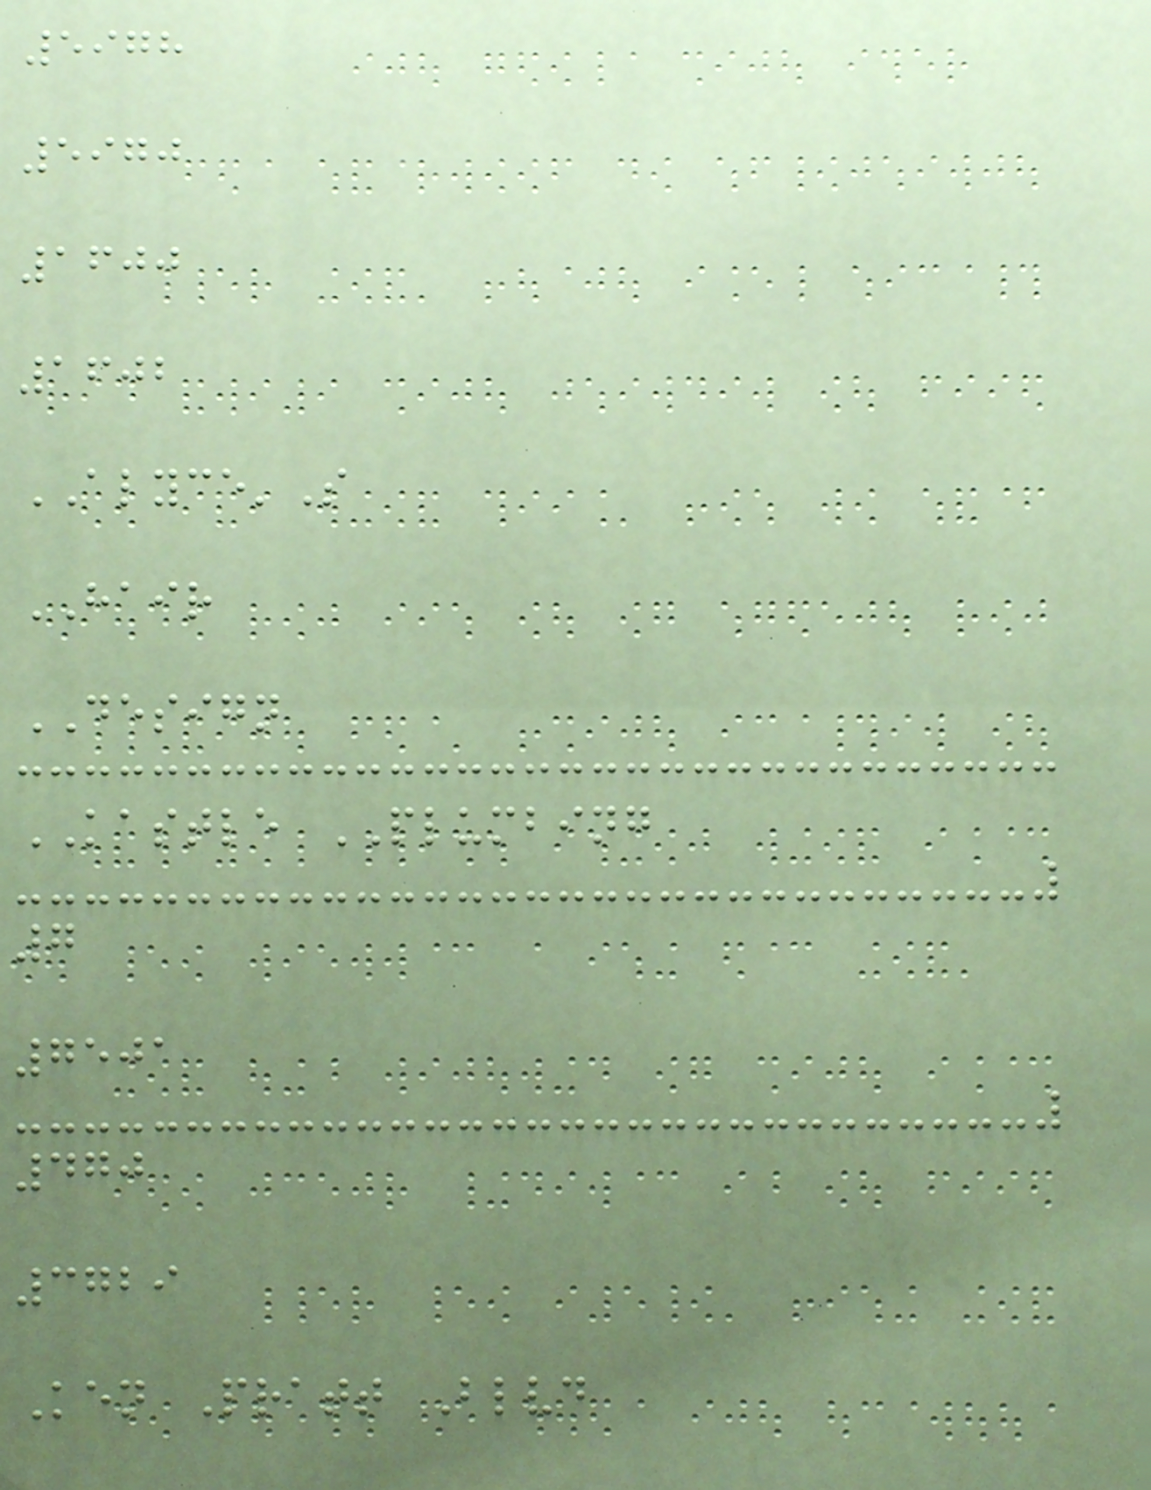5978
5970
1600
1602
ALYCE'S
HAIR
DESIGN
KASTLE PLUMBING
7
7501
470
3729
Ken Pratt Blvd
